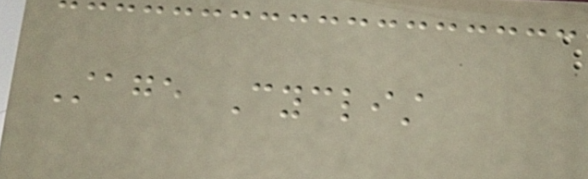Stage Cyclist
